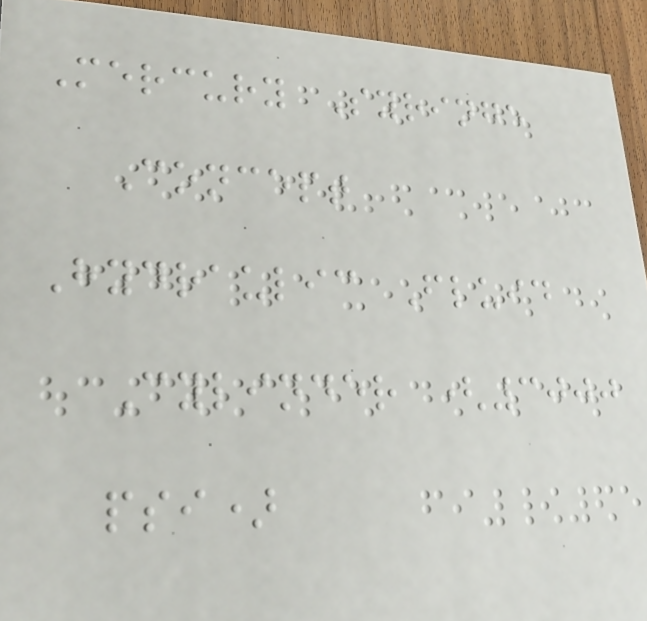Mercury Syringe
Concept
Hydraulic Fluid
Cylinder (3000
psi)
